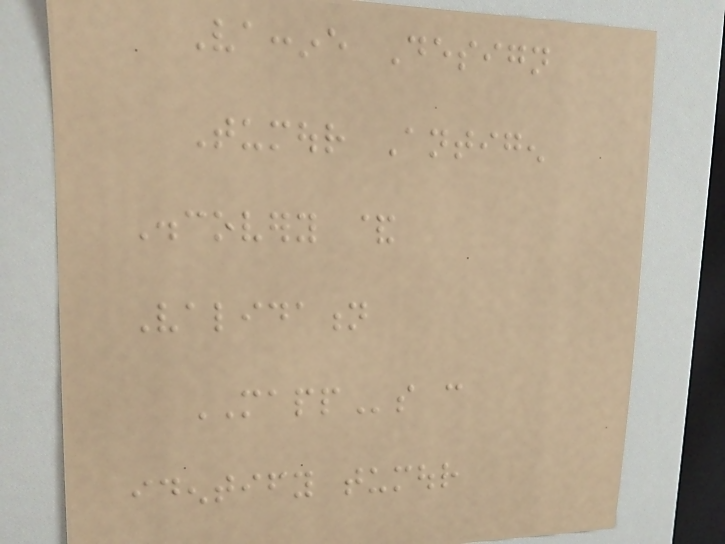Vaccine Design
Tumour Antigen
Discovery &
Validation
MAPPs can
identify tumour
